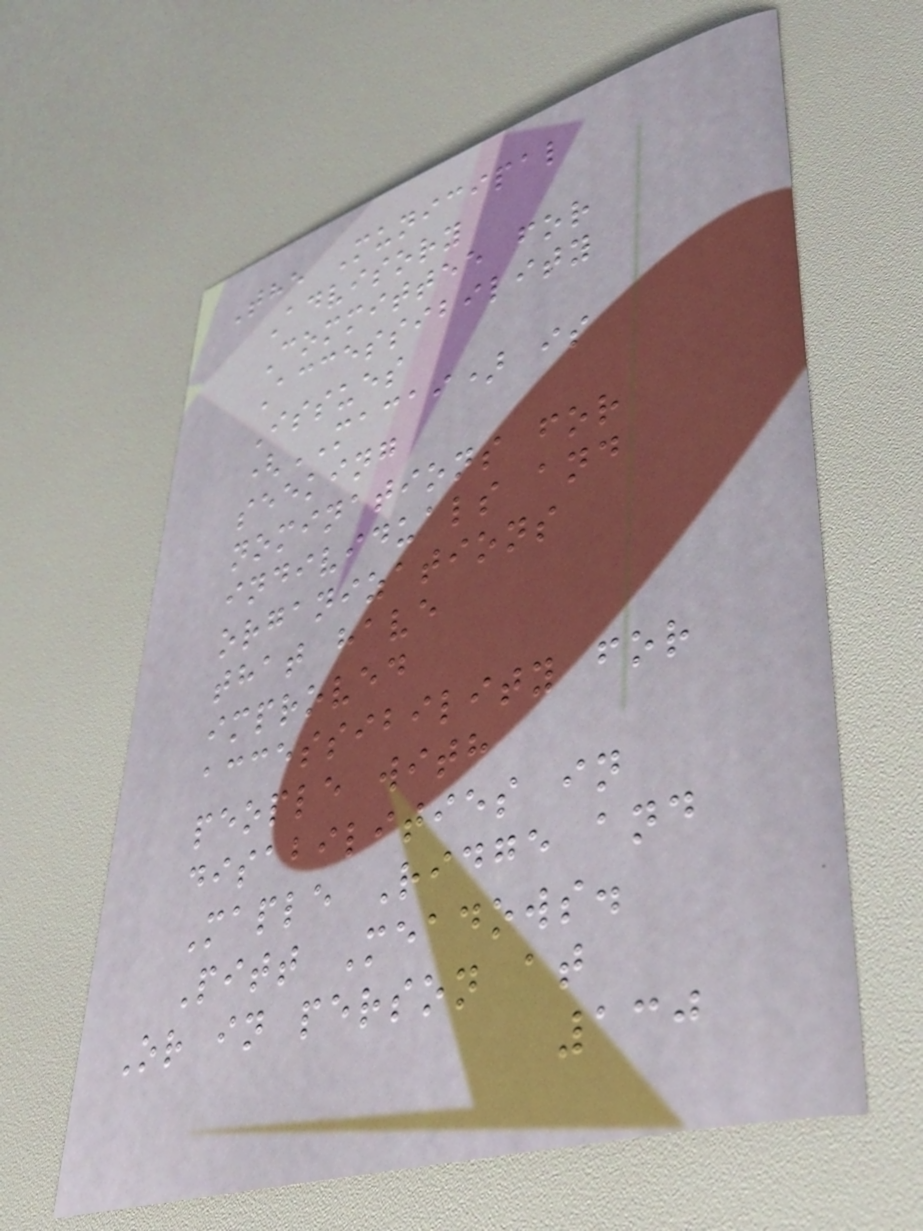The Municipal
Advisory
Committee for
Accessibility
Issues
(MACAI) is
seeking
nominations for
individuals and
organizations
that have
improved
accessibility for
people with
disabilities in
Maple Ridge and
Pitt Meadows.
Or in person at
130
